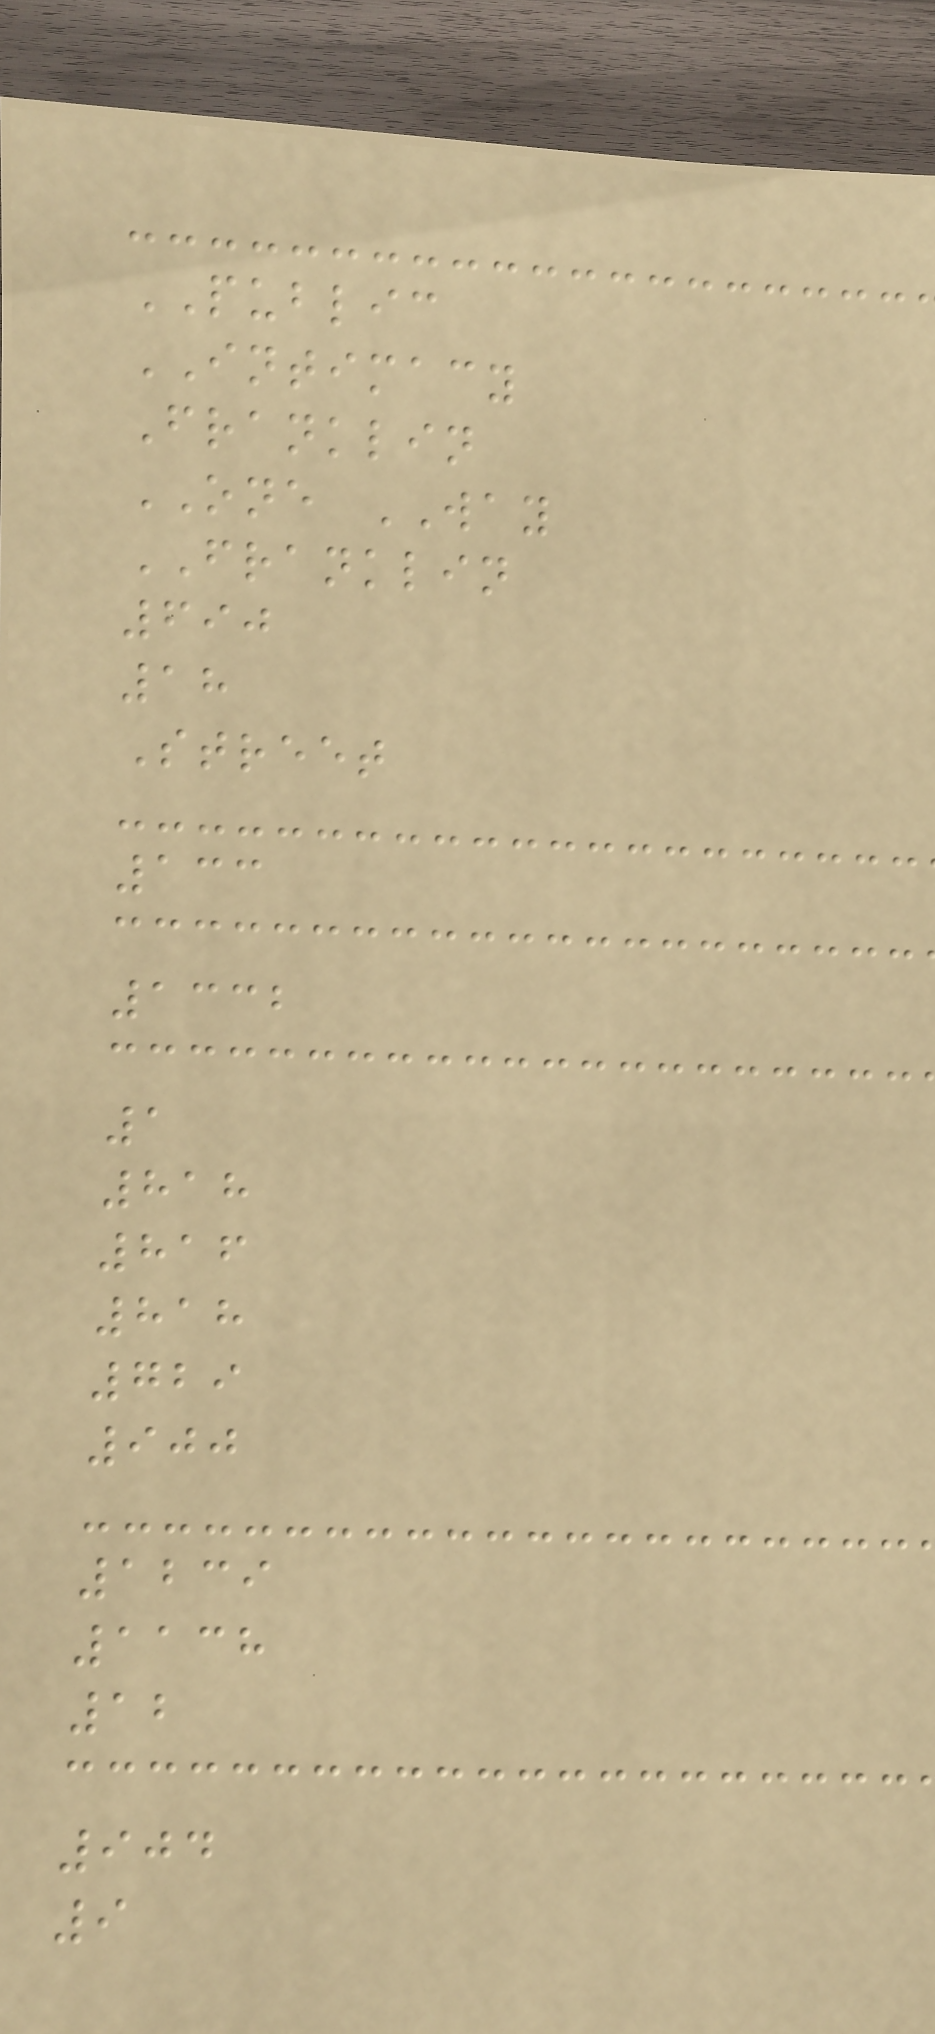PUBLIC
INTIMACY
Franklin
ONE WAY
FRANKLIN
690
18
Street
133
1332
1
818
816
818
729
900
1239
1138
12
904
9
